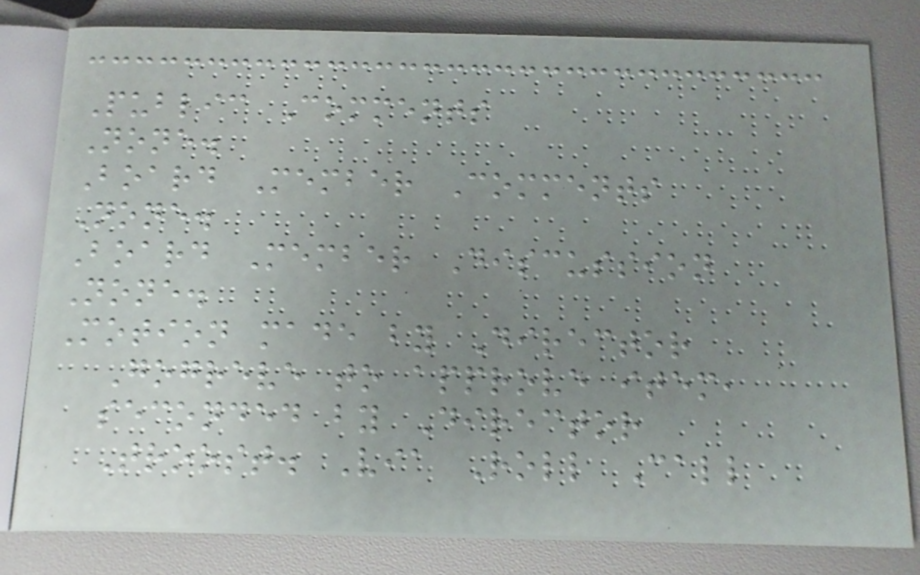Public Comments
None.
Board Member Comments
None.
Board Member Discussion
None.
Motion made by Director
Gogreve to approve item,
seconded by Director
Troost. Via Roll Call
